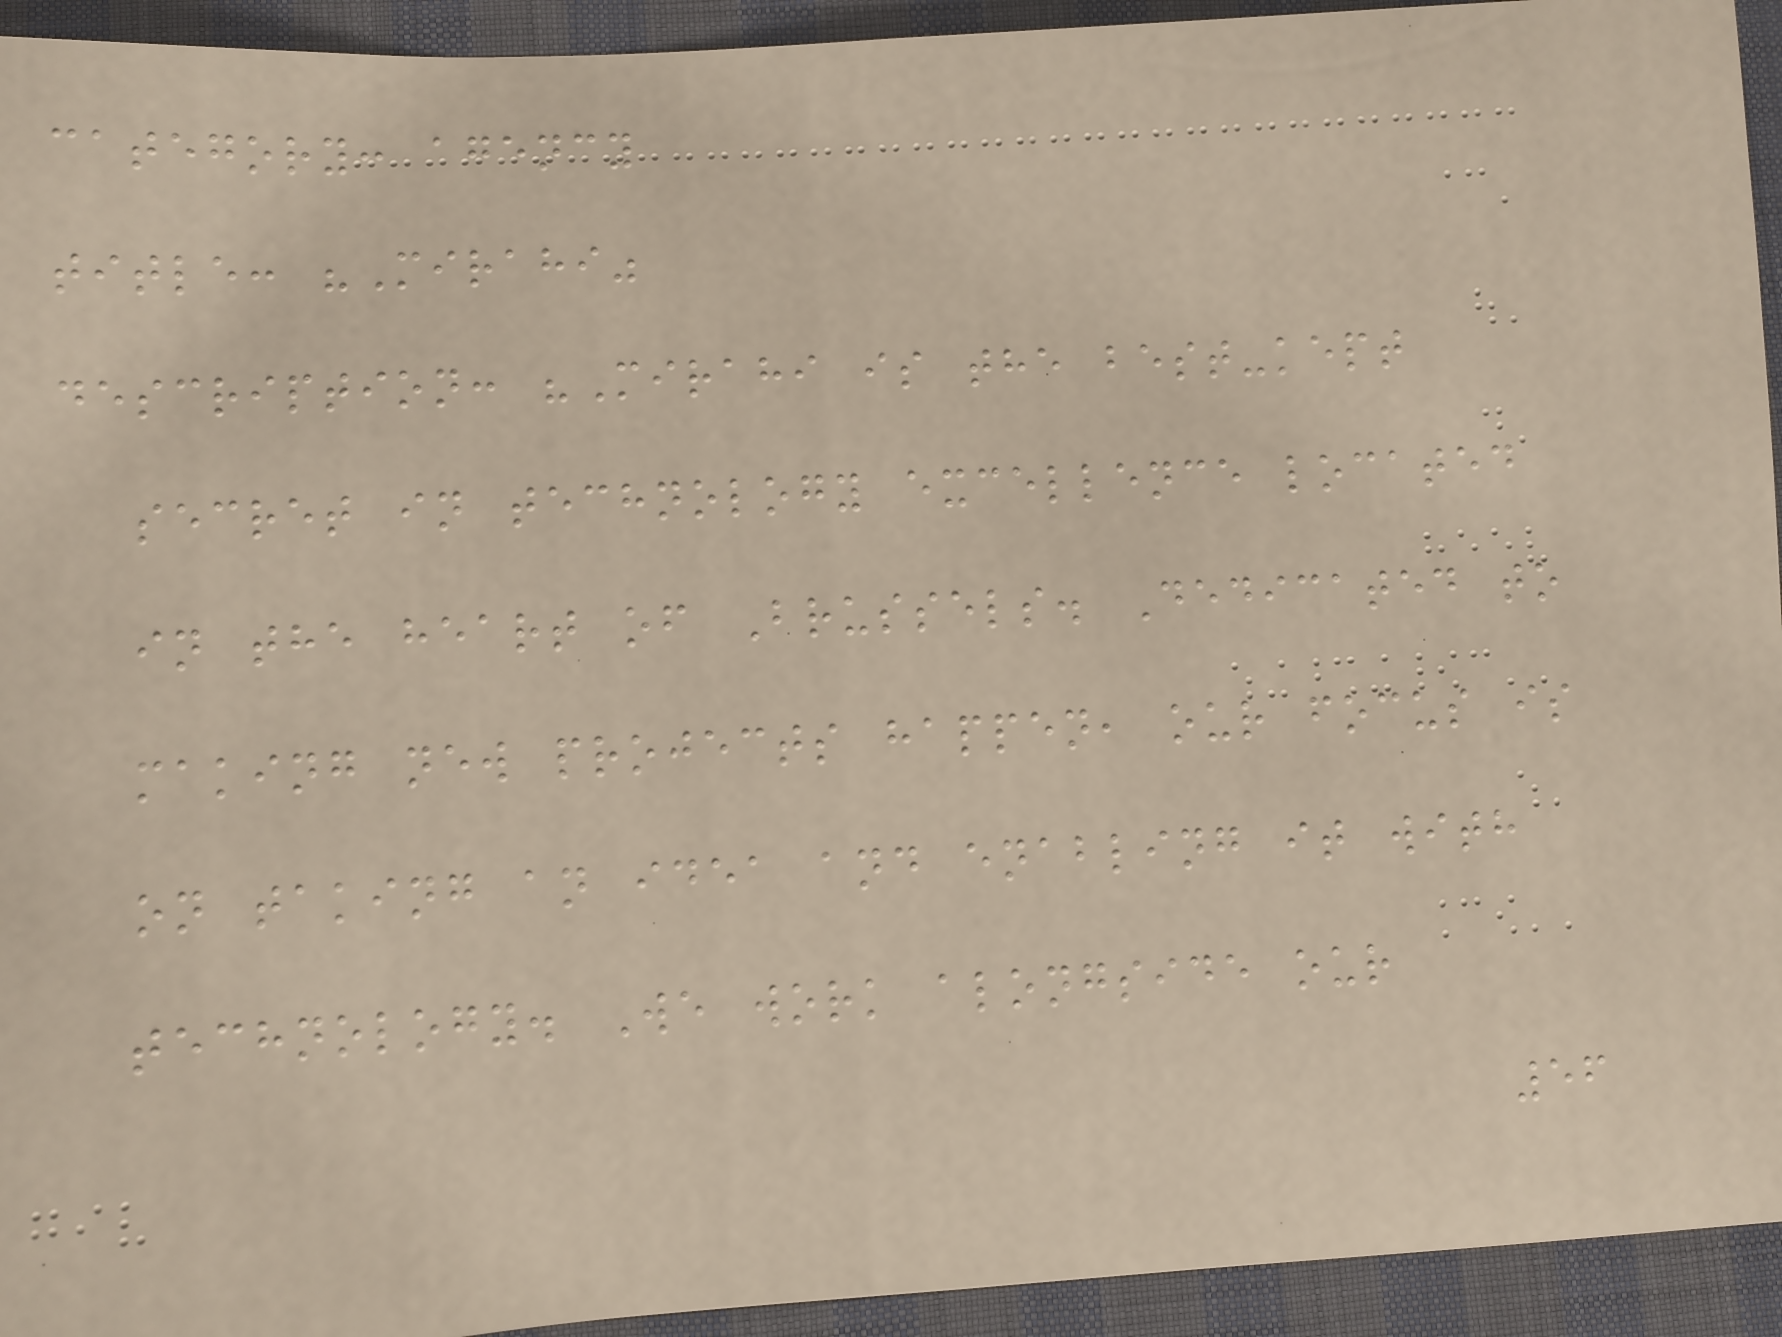category: agency
title: "Mirahi"
description: "Mirahi is the best-kept
secret in technology excellence located
in the heart of Brussels. Dedicated to
making new projects happen, our focus is
on taking an idea and enabling it with
technology. We work alongside our
56
